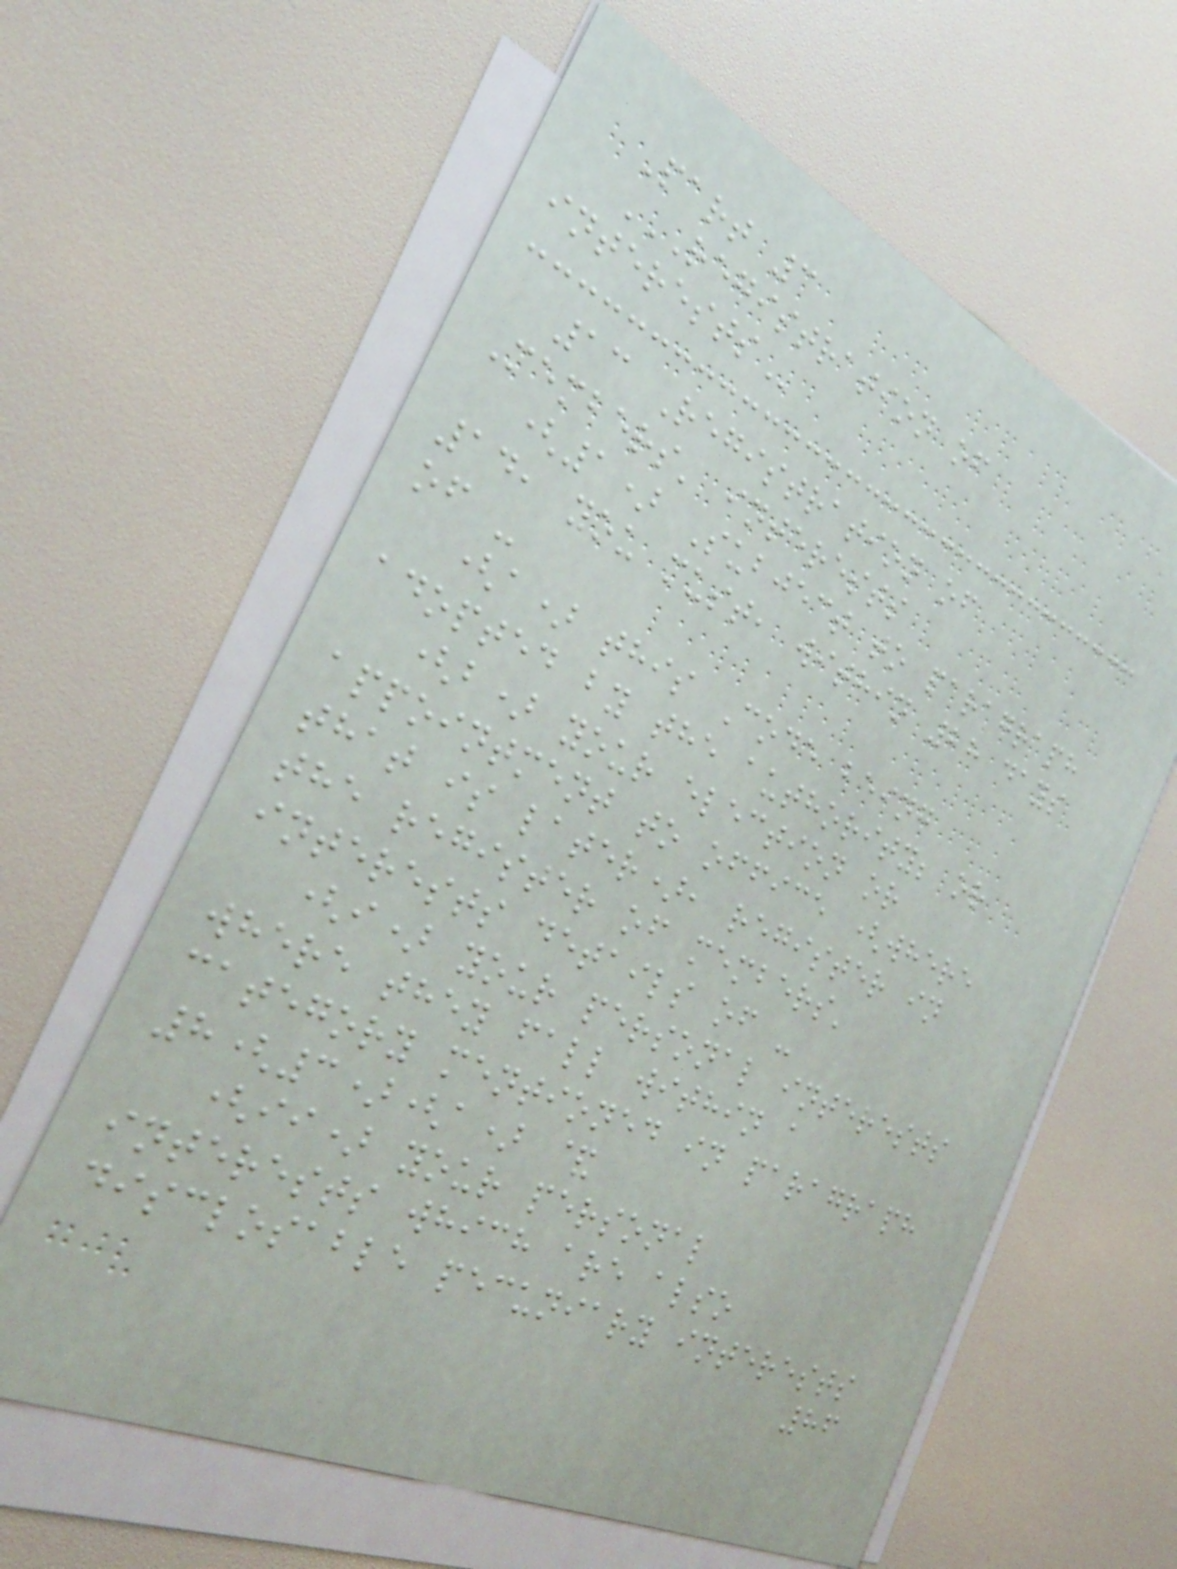Part 3
REGISTRATION OF
INTERESTS
13 Registration of
Members' interests
(1) Subject to paragraph
14, you must, within 28 days
of -
(a) this Code being
adopted by the authority; or
(b) your election or
appointment to office (where
that is later), register in
the register of members'
interests details of -
(i) your personal interests
where they fall within a
category mentioned in paragraph
8(3)(a) &
(ii) your personal
interests which are also
disclosable pecuniary interests
86
